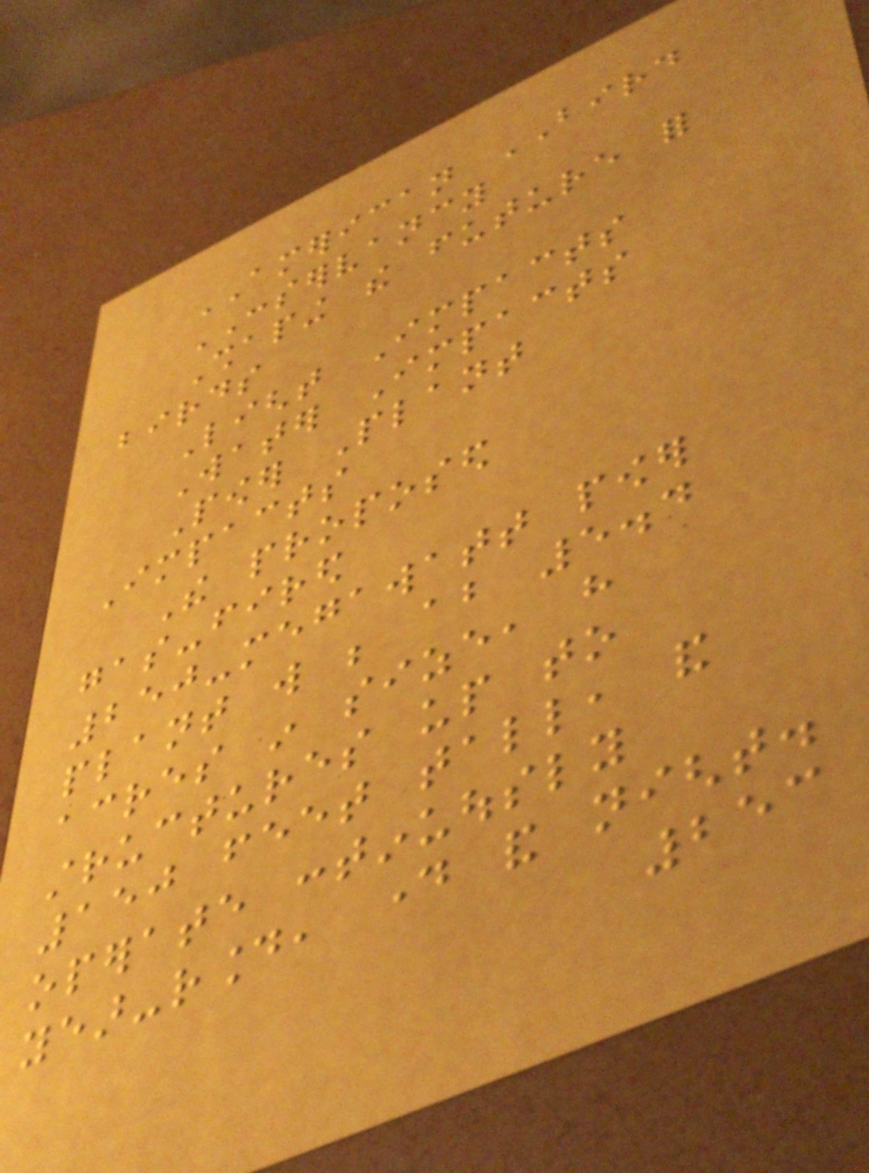AMERICAN BIRD
CONSERVANCY
Shaping the future for
birds
Light Impacts
Water Impacts
Power Plant
Impacts
The proposed
gas-fired
250-megawatt power
plant will be about 5.4
acres in size, have
structures up to
150 feet tall, and
operate continuously
year-round, day and night.
253
